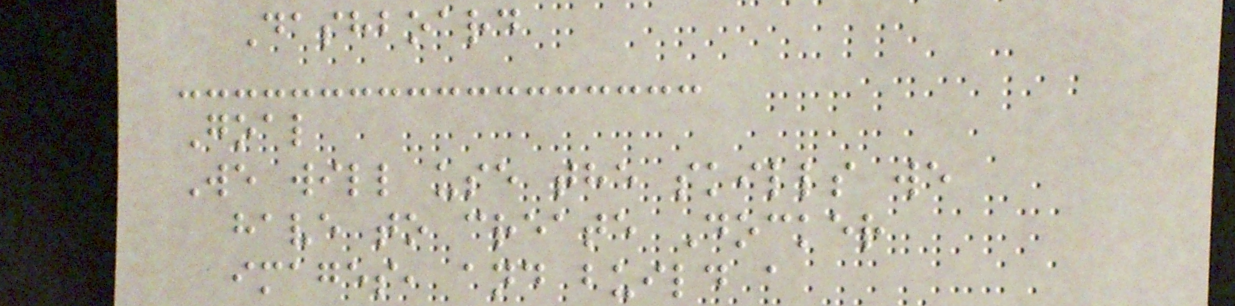Dashboard
Goal
We will use the skills we
have to create Docker
images, and build a
